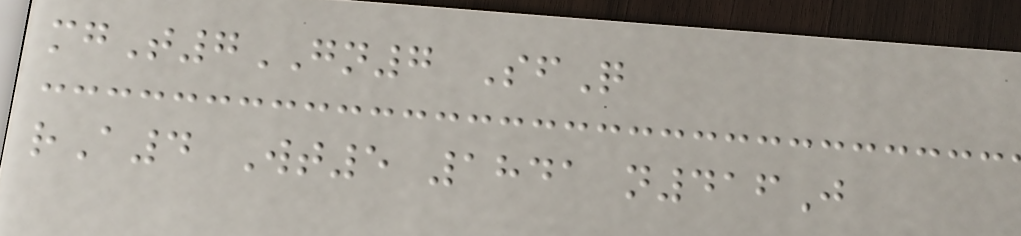mgT7GN7 SfQ
rA4 Wt5 1841 n416J
